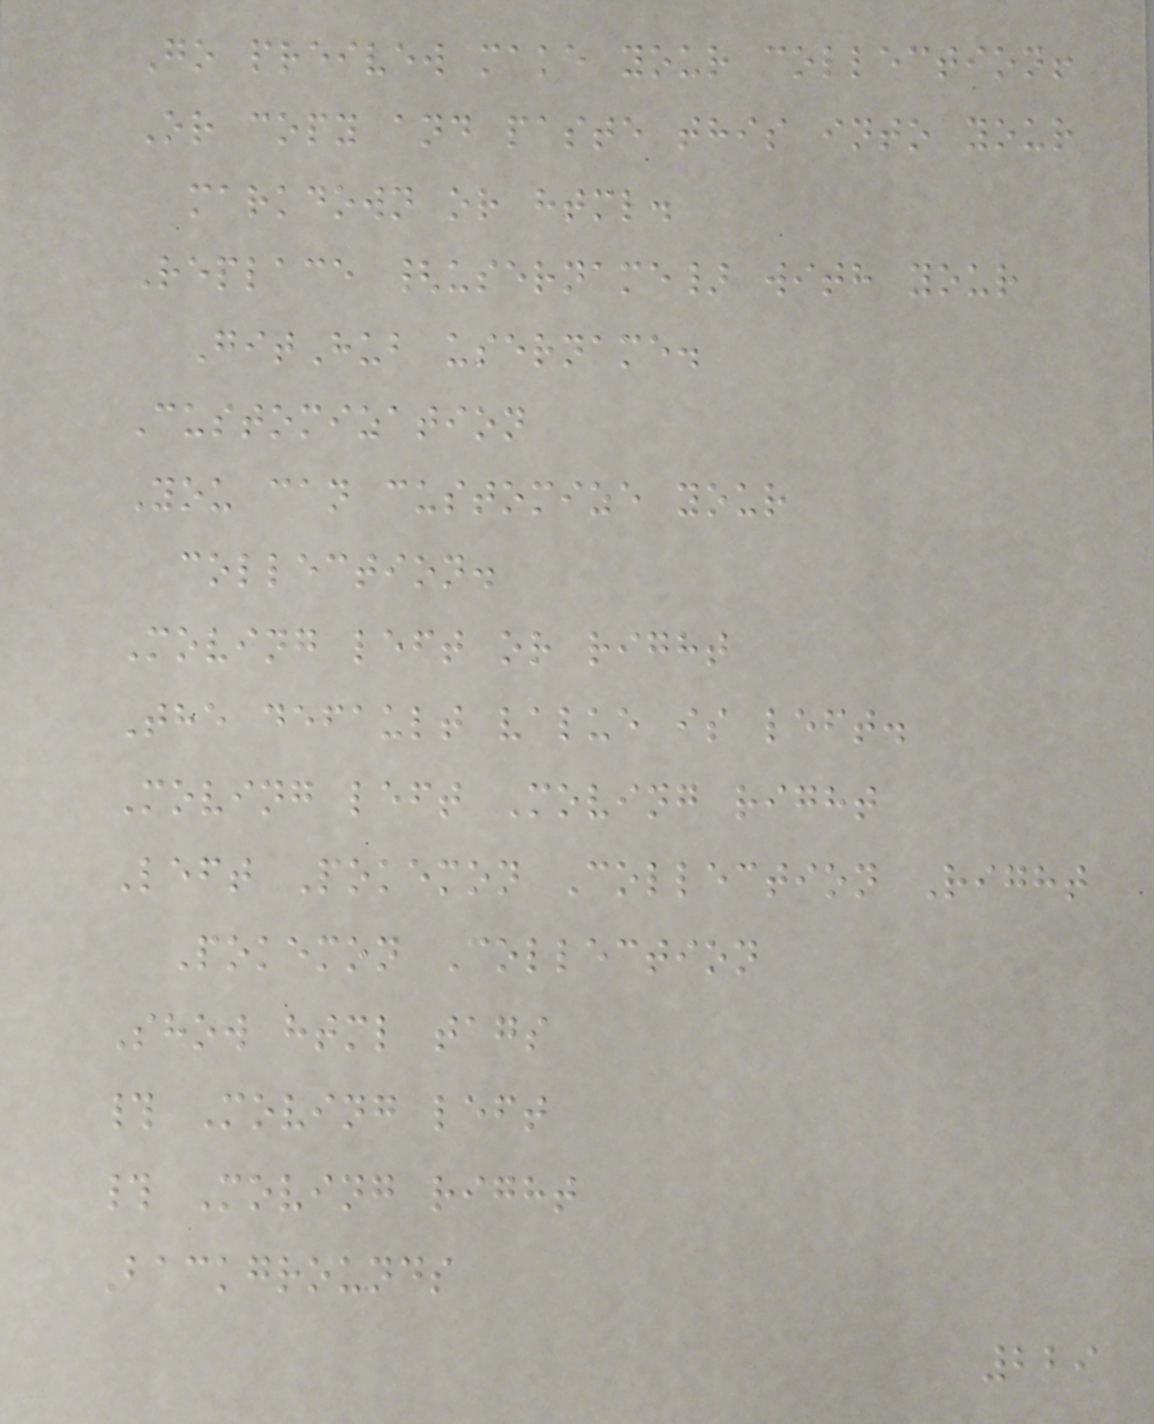Go preivew make your collection!
Or copy and paste this into your
markdown or html.
Replace {username} with your
GitHub username.
Customization
You can customize your
collection.
Moving left or right
The default value is left.
Moving left Moving right
Left Pokemon Collection Right
Pokemon Collection
Show html tags
# Moving left
# Moving right
Backgrounds
229
